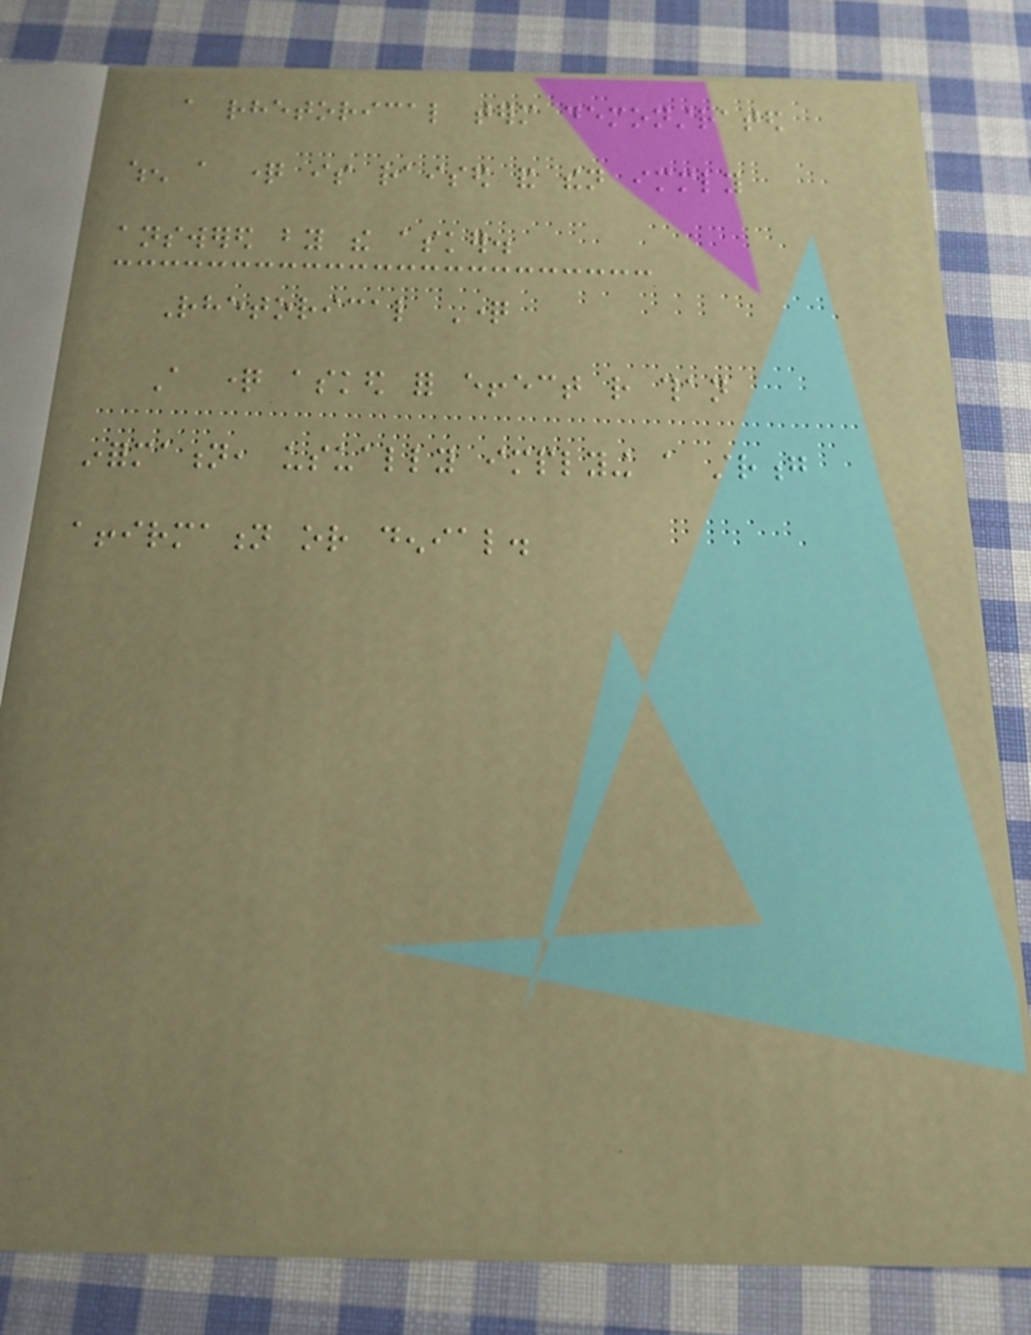a rhetorical term demonstrated
when a question is raised and then immediately
answered by the asker.
Rhetorical Question
A question asked for effect rather than
information, usually implying a strong
affirmation or denial.
